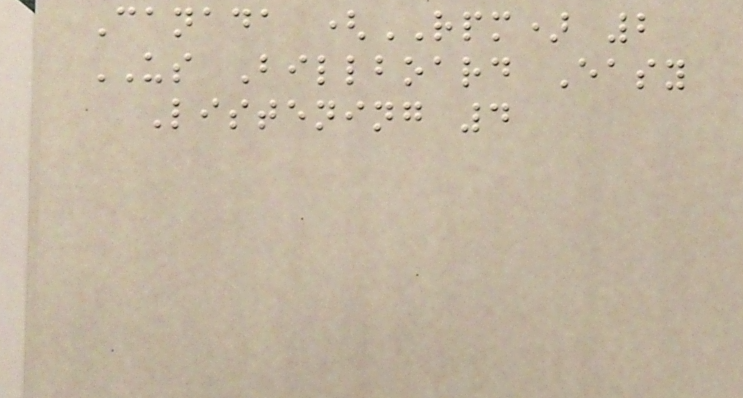Canada (RPM) 2
US Billboard Easy
Listening 4
